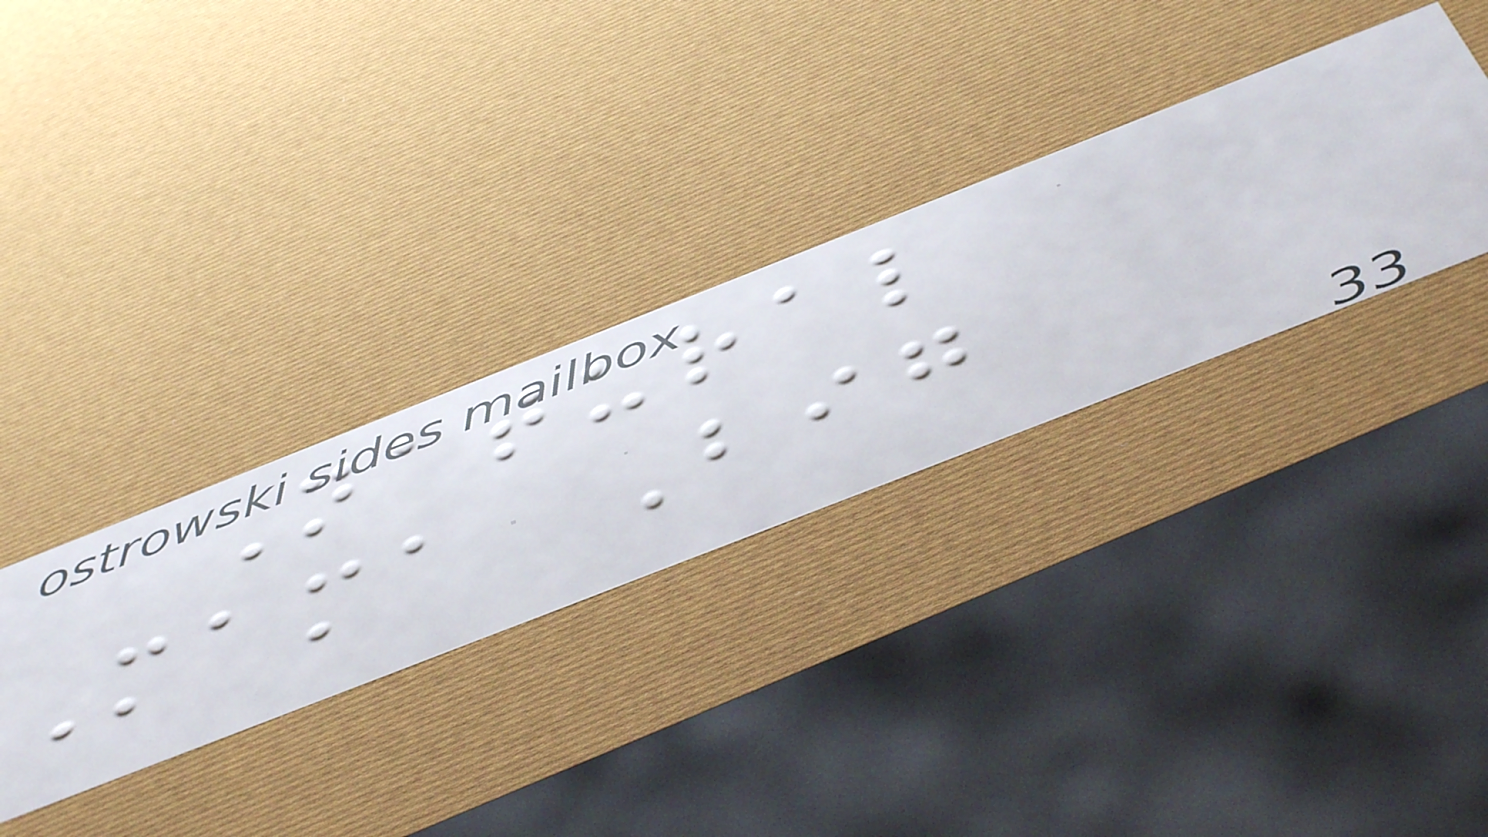Natural
Mama Big
